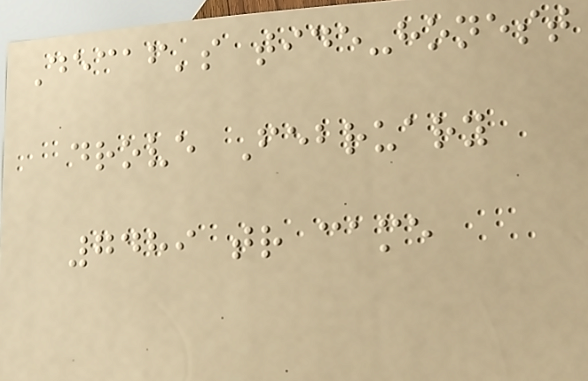Decaf's tide-honest
drove February
7489 tr came
